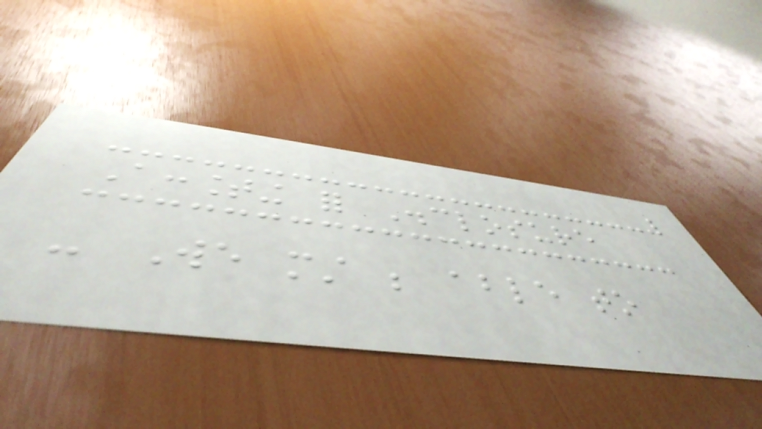Accounting for Disclosure
- We must be able to
